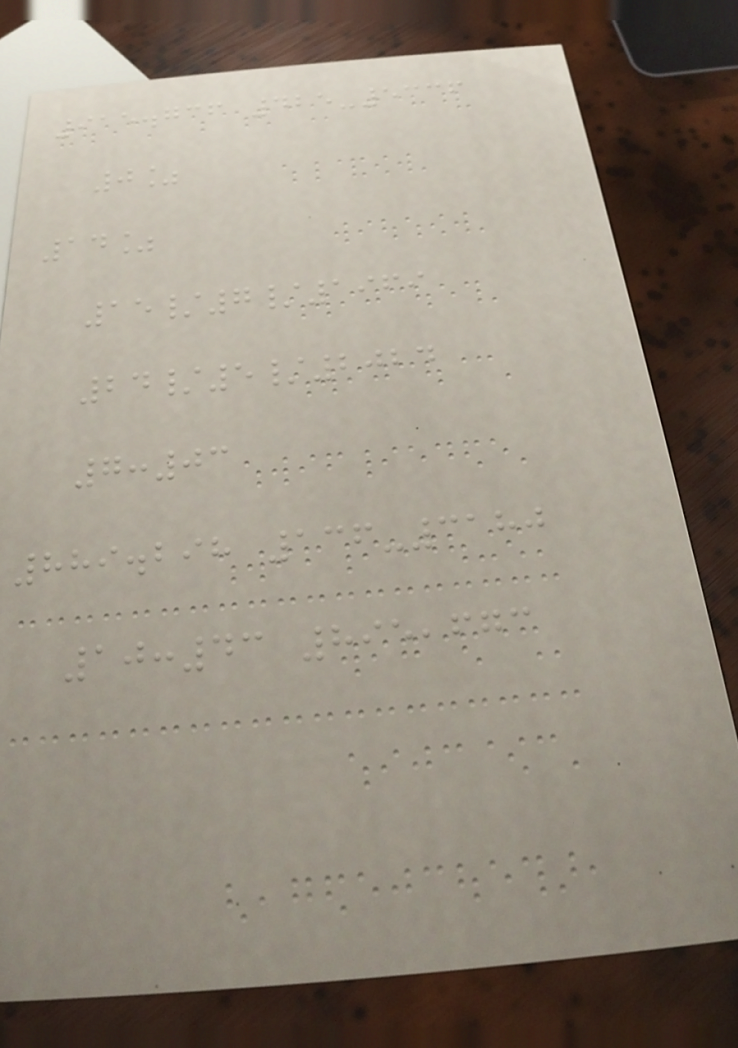915.736 425-5336
0%
14%
15/7/1969
24/5/2024
7:03
889.298 136-3180
10:43 895,673
